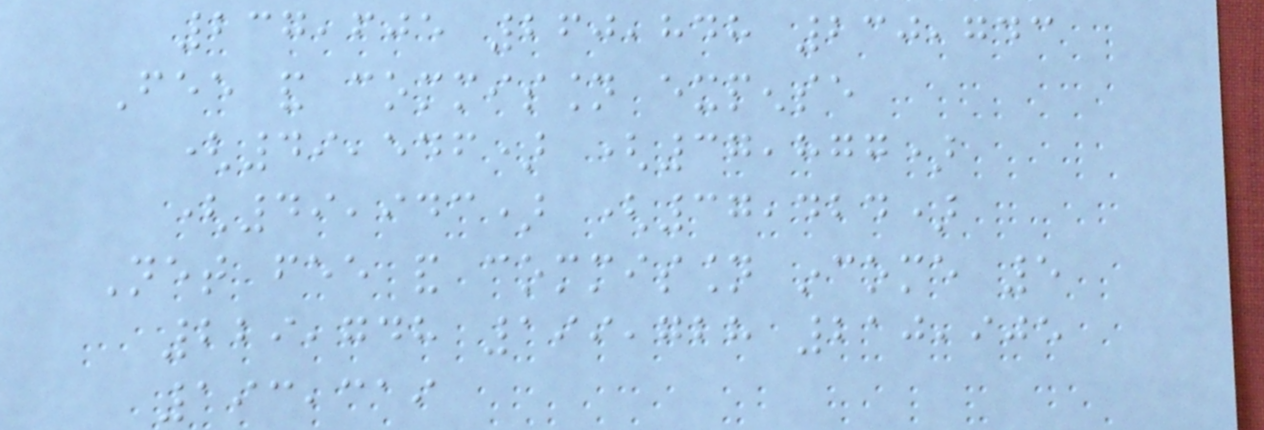237,605 260,848 230,743
Fee and commission expense
(49,546) (37,877)
(49,943) (37,424)
Net fee and commission income 5
229,748 199,728 210,905
193,319
